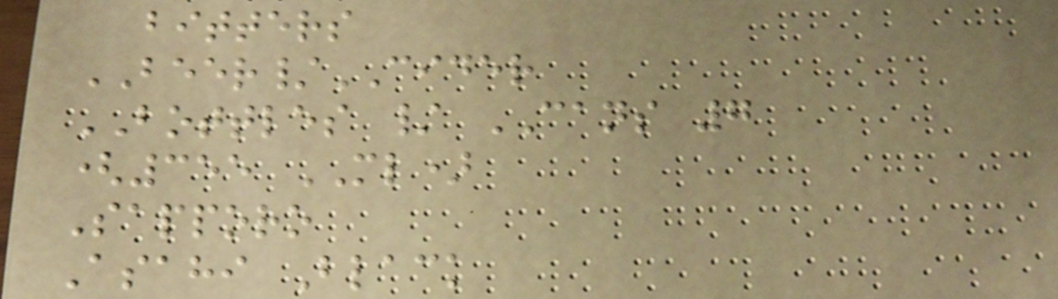bitters
BEER/CIDER
BOTTLES / CANS 7
(355 ML)
Sapporo
Asahi Black
